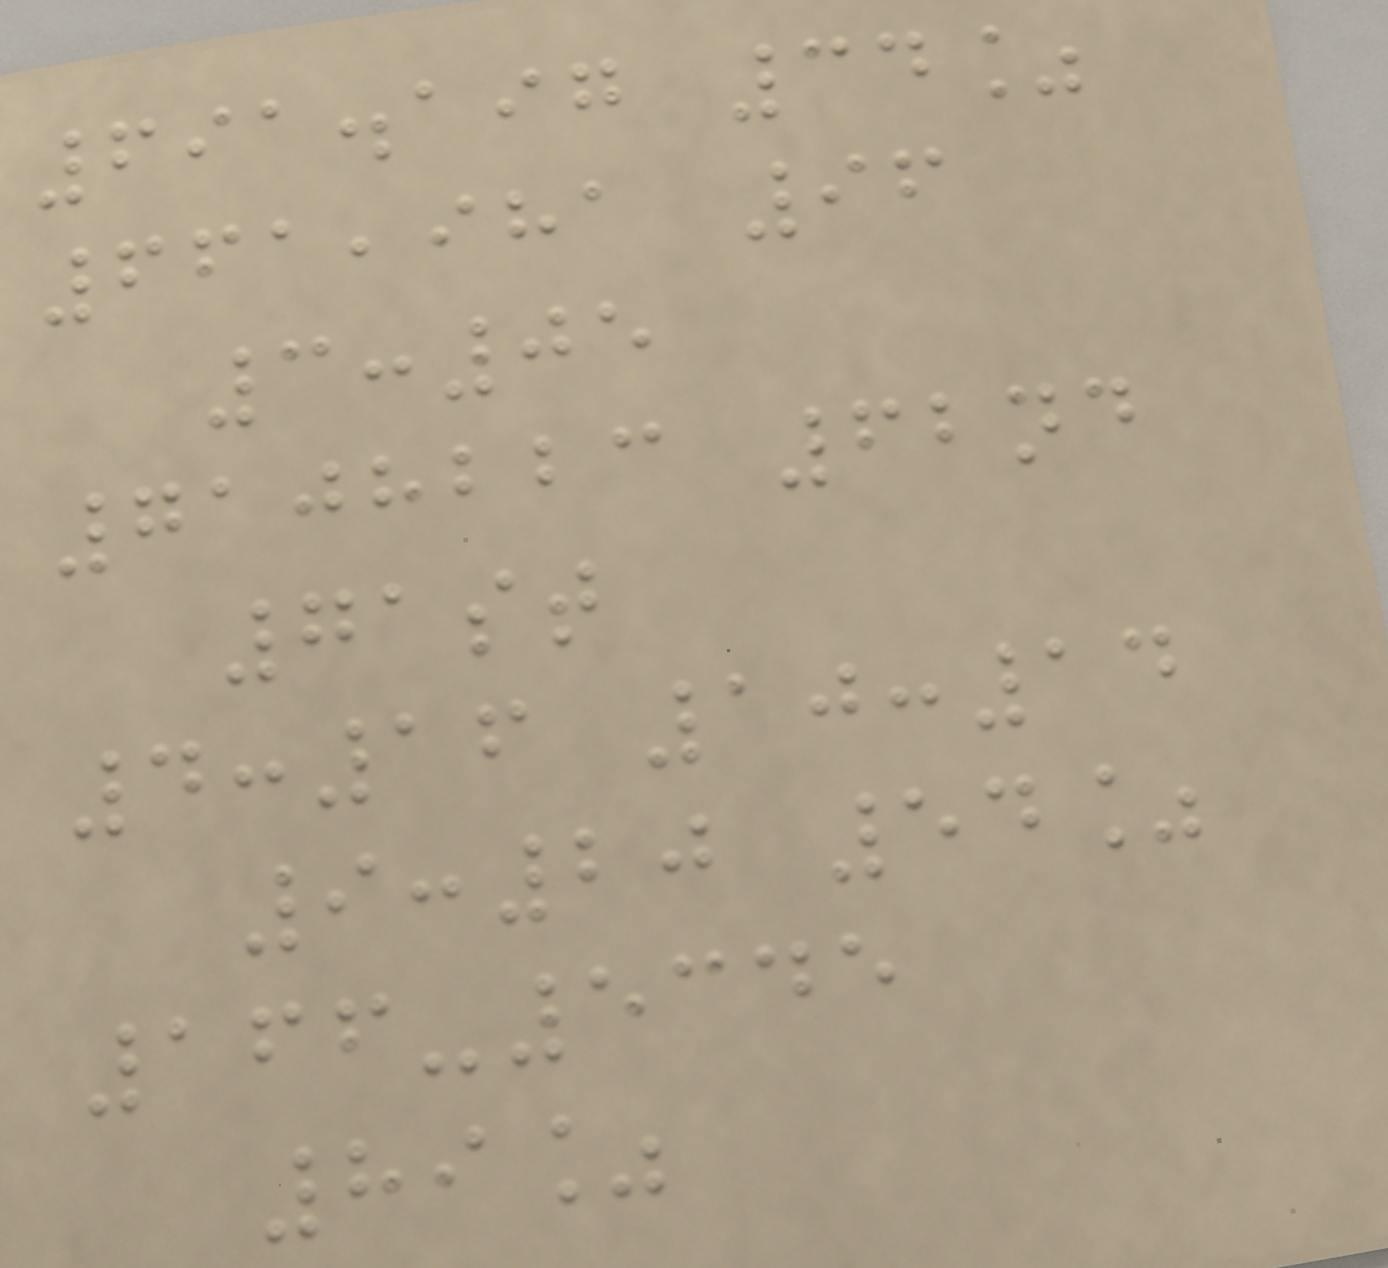691.197 34%
661,981 96
3:05
7108223 62nd
71st
4:16 10:14
9:20 54%
166-5345
89%
